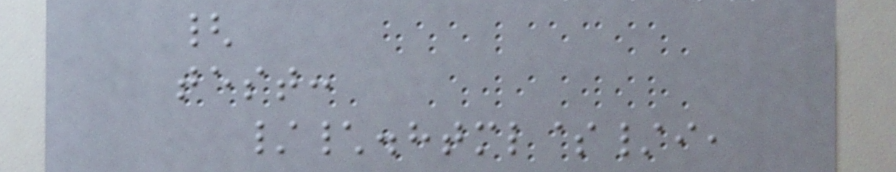{
test:
/\.html$/i,
